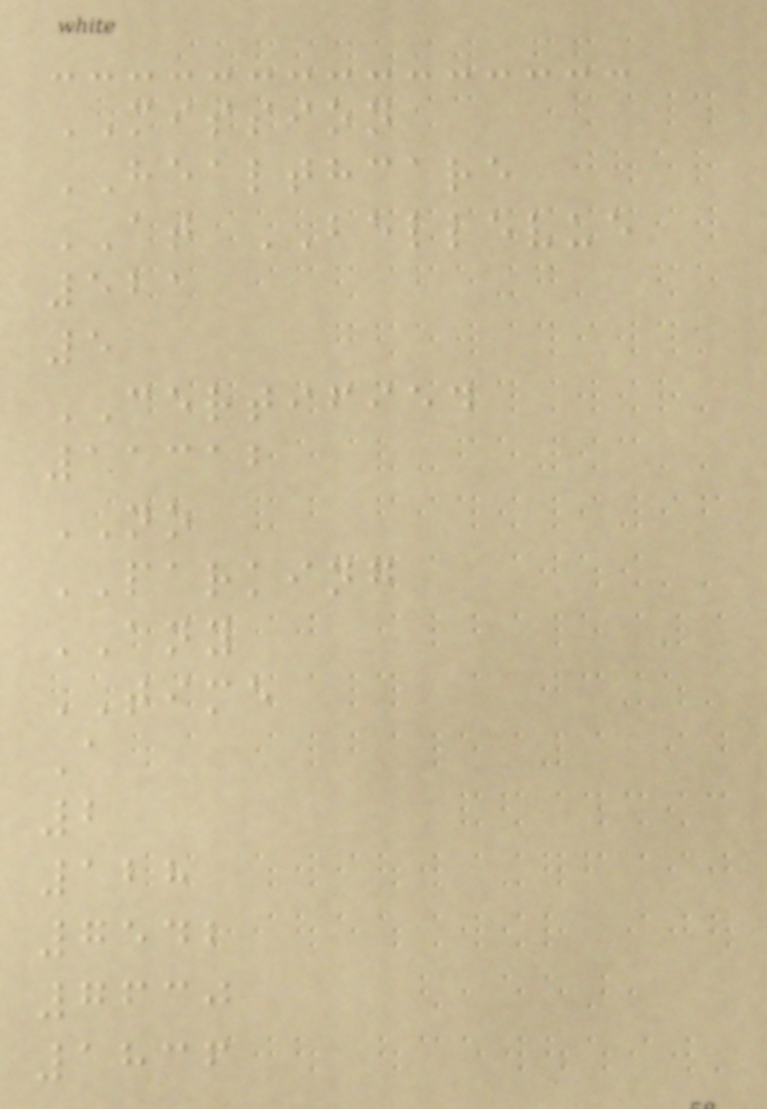MISSION
HEALTHCARE
AT BELLEVUE
521
5
CERTIFIED
11312
NO
PARKING
ANY
TIME
A
2
128
7542
7630
1836
